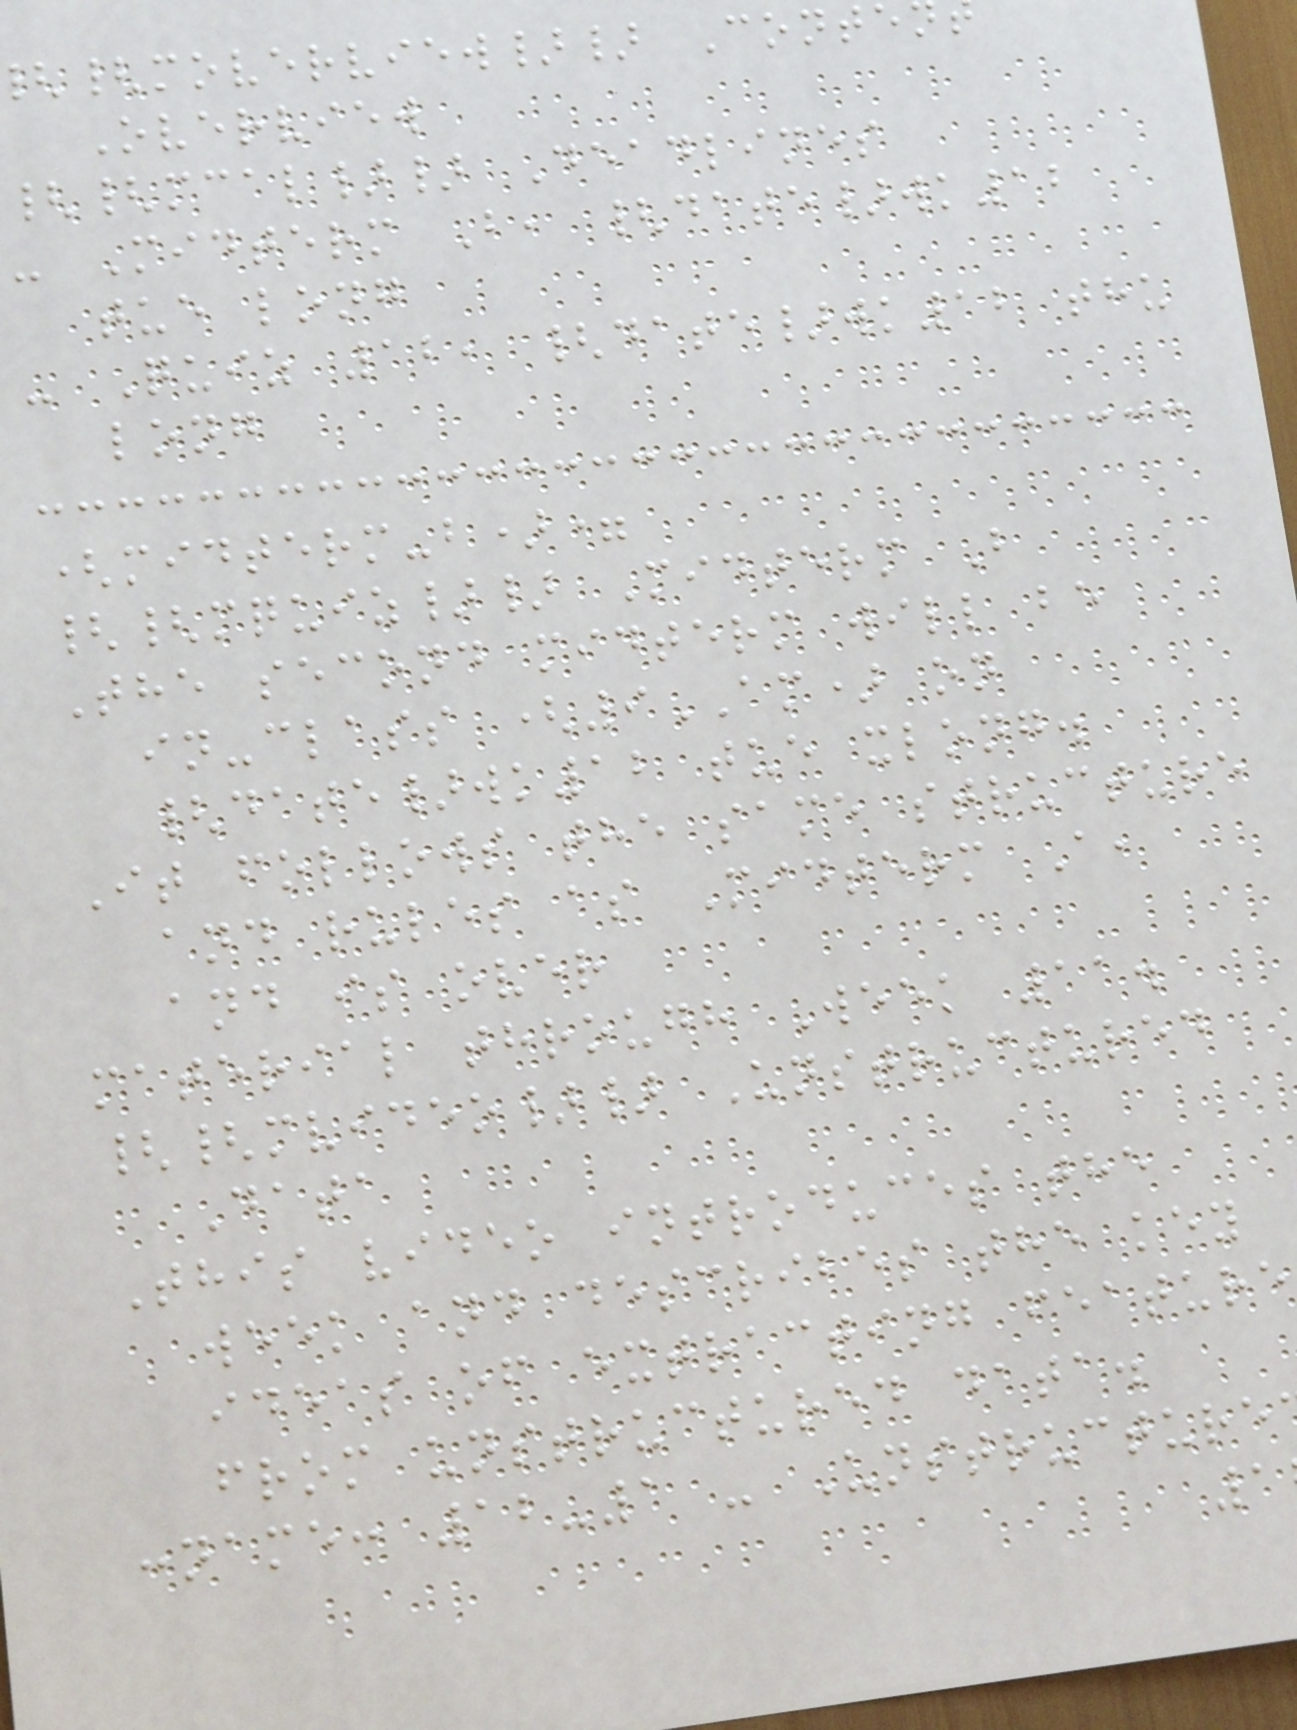{moverview}} Conte
Overview
{{mcal}} Deadlines
- Midterm B, {date}wk12
tue long
- Quiz 12, {date}wk12 thu
long
(midterm-b)=
{{mquiz}} Midterm B
The second midterm will be
in-class (9AM) on
{date}wk12 tue xlong.
It follows the same structure
and rules as Midterm A,
and is over
material through Week 11.
{{mvideo}} Unstructured
Data
This video introduces the
week and describes the key
ideas of extracting feature
from unstructured data.
:name: 12-1 - Unstructure
